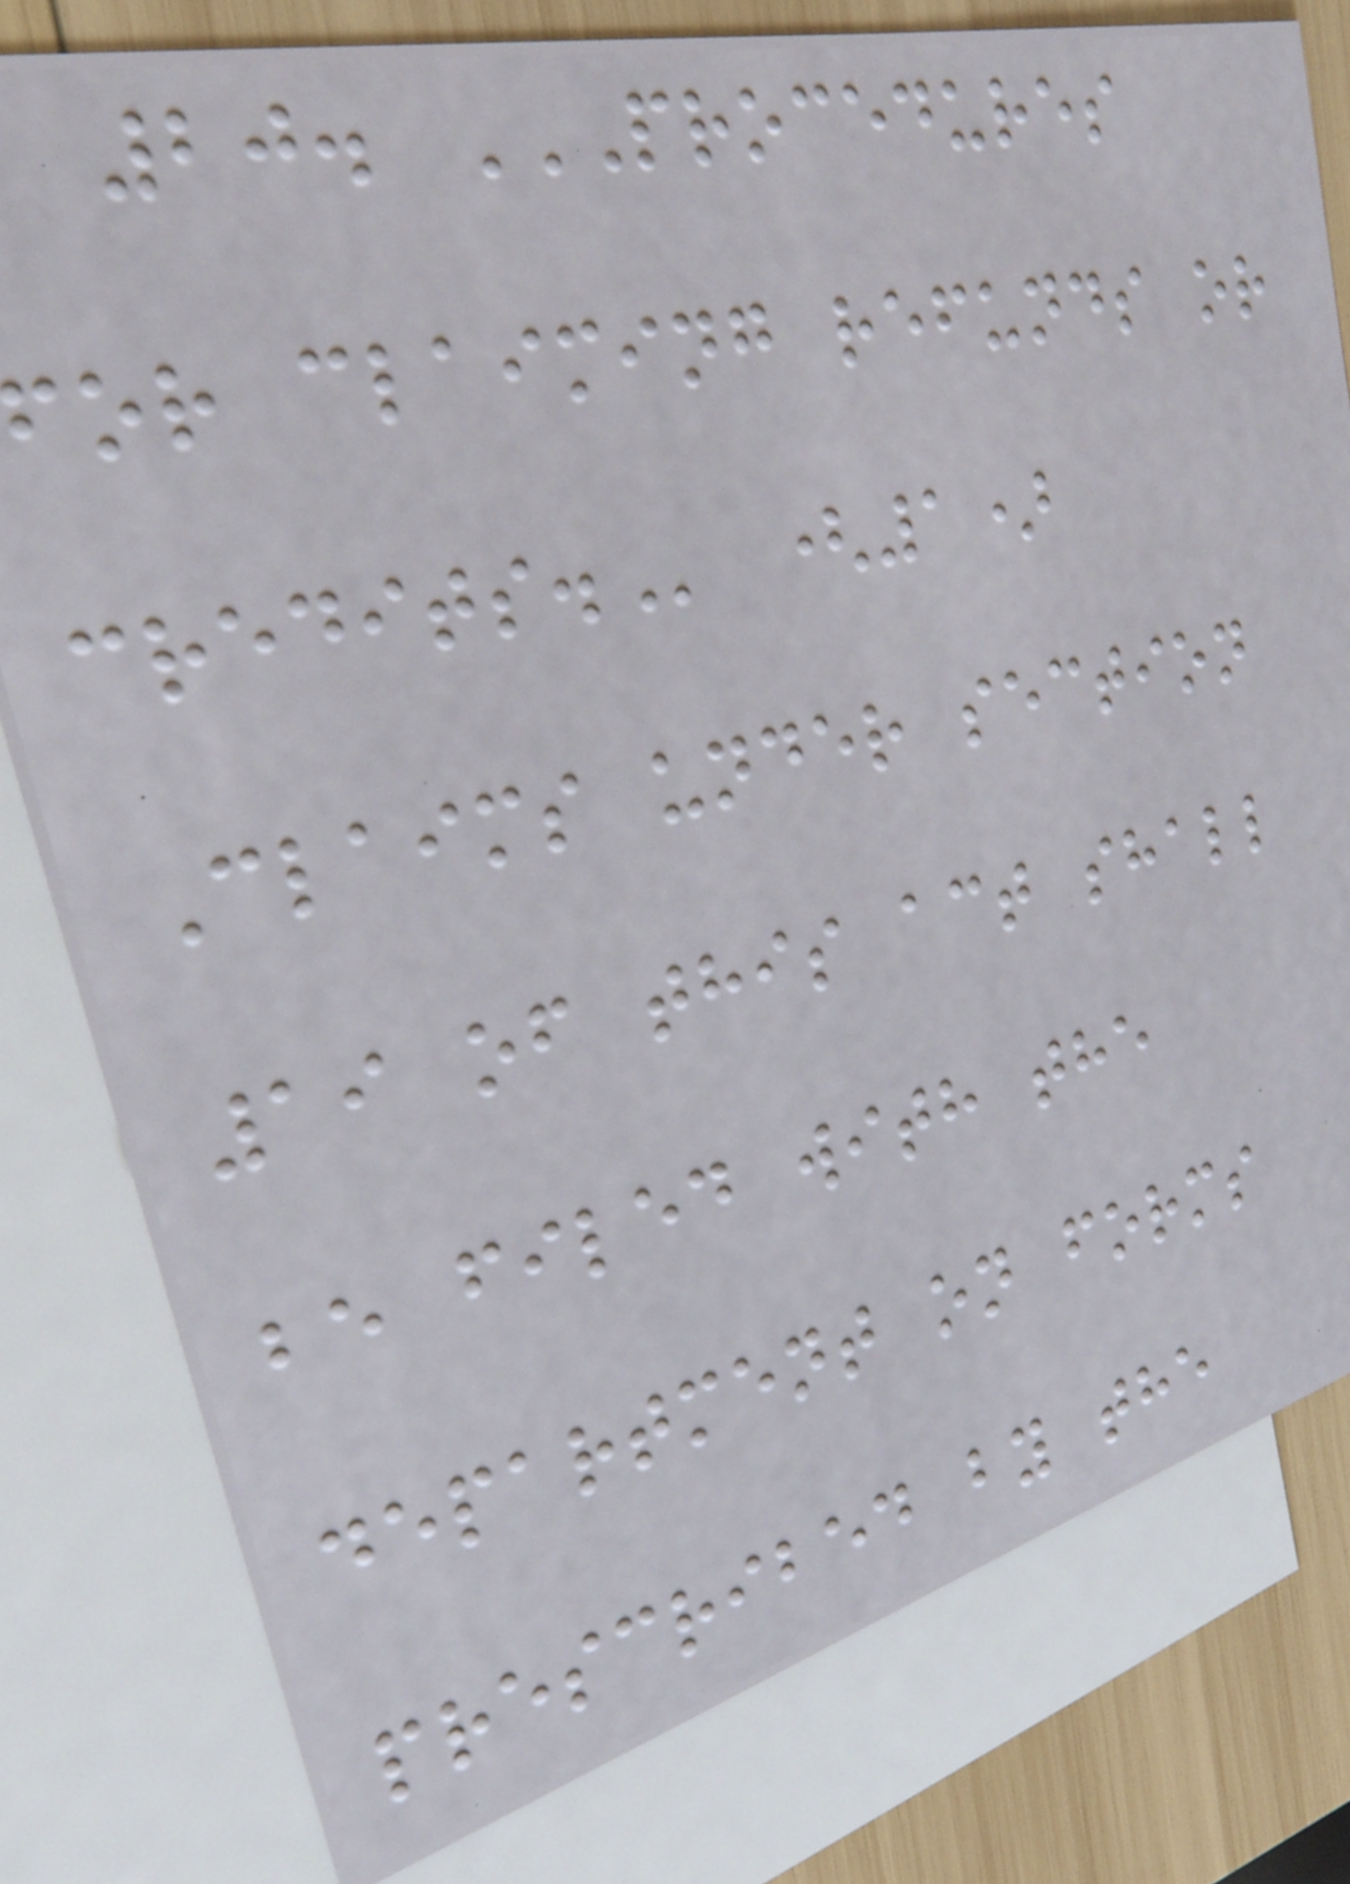20. PROCEDURES
FOR CLAIMING REFUNDS OR
CREDITS. (1)
Claims under section
19 of this act shall
be filed with the
department on forms
prescribed by the
